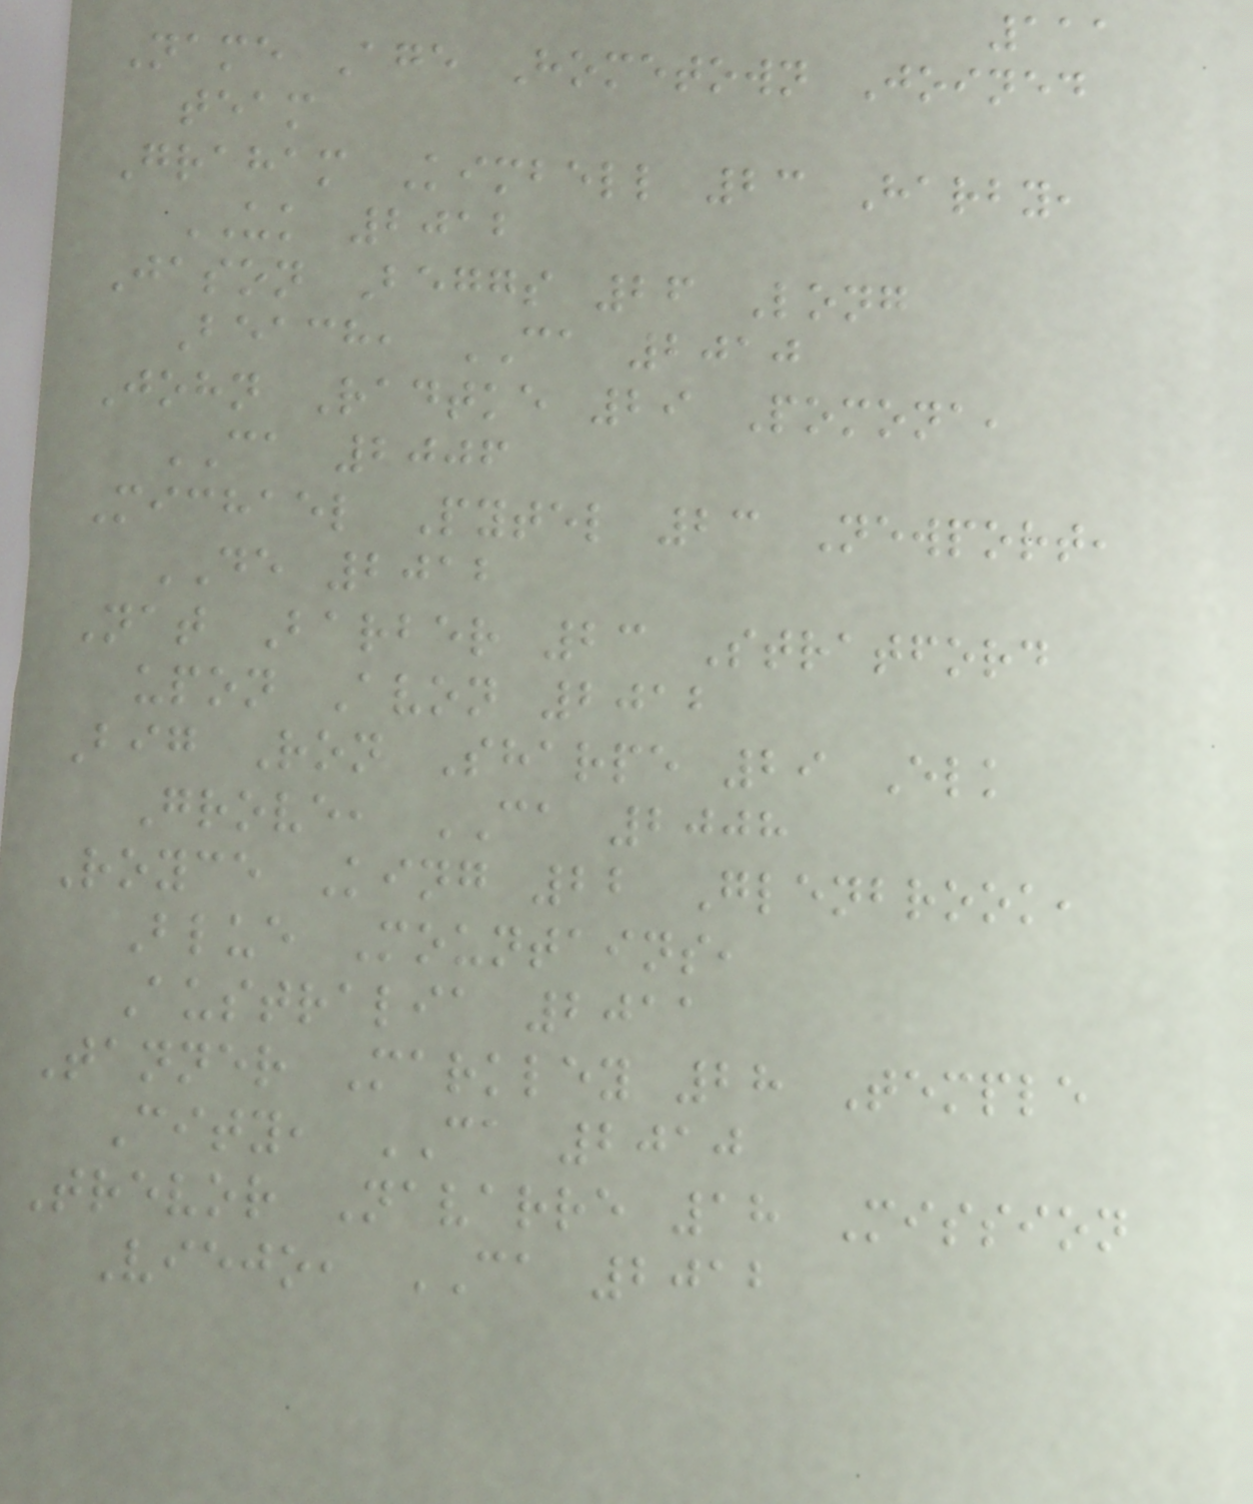111
Name Age Hometown Joined
team
Graham Kimbell 23 Harby,
UK 2012
Jason Beggs 26 Long
Beach, CA 2010
John Radtke 29 Pomona,
CA 2006
Michael Pytel 23 Newport,
DE 2012
Nat Barber 23 Stratford
upon Avon 2012
Big Ron Sharpe 29 Elk
Grove, CA 2008
Royce King 22 Glenbrook,
Blue Mountains,
Australia 2011
Tanner Markley 28 Temple
City, CA 2010
Trevor Navarre 18 Mission
Viejo, CA 2012
